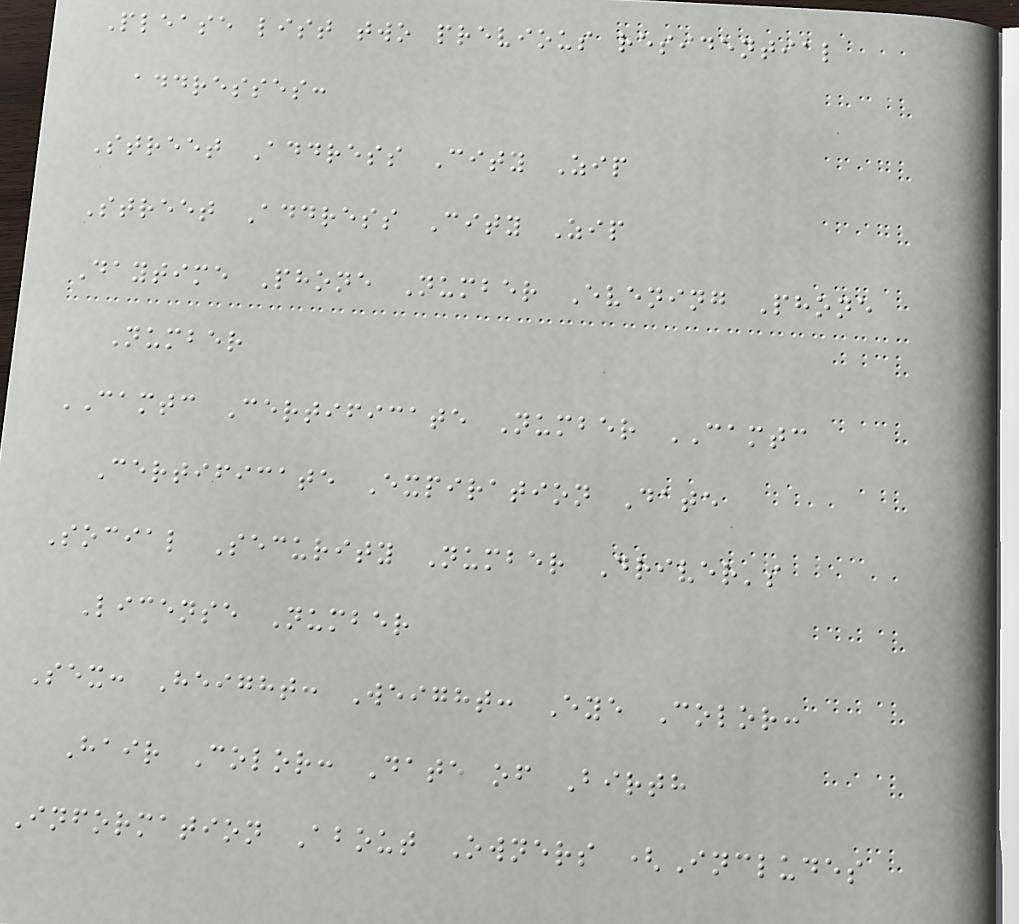Please list two previous residential
addresses:
Street Address City Zip
Street Address City Zip
Daytime Phone Number Evening Phone
Number
CAMTC Certificate Number CAMTC
Certificate Expiration Date
Social Security Number Driver's
License Number
Sex: Height: Weight: Eye Color:
Hair Color: Date of Birth
Information About Owners (Includes
